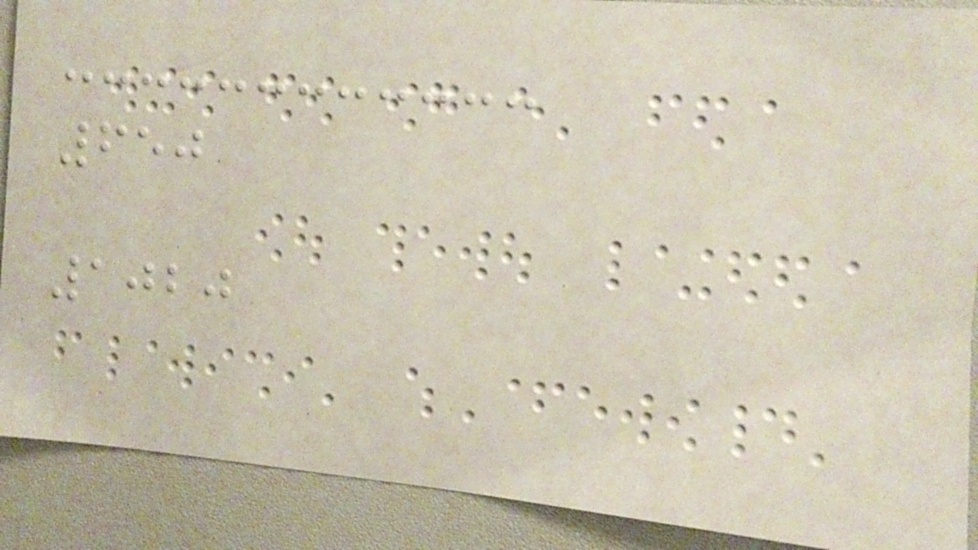650
1020
